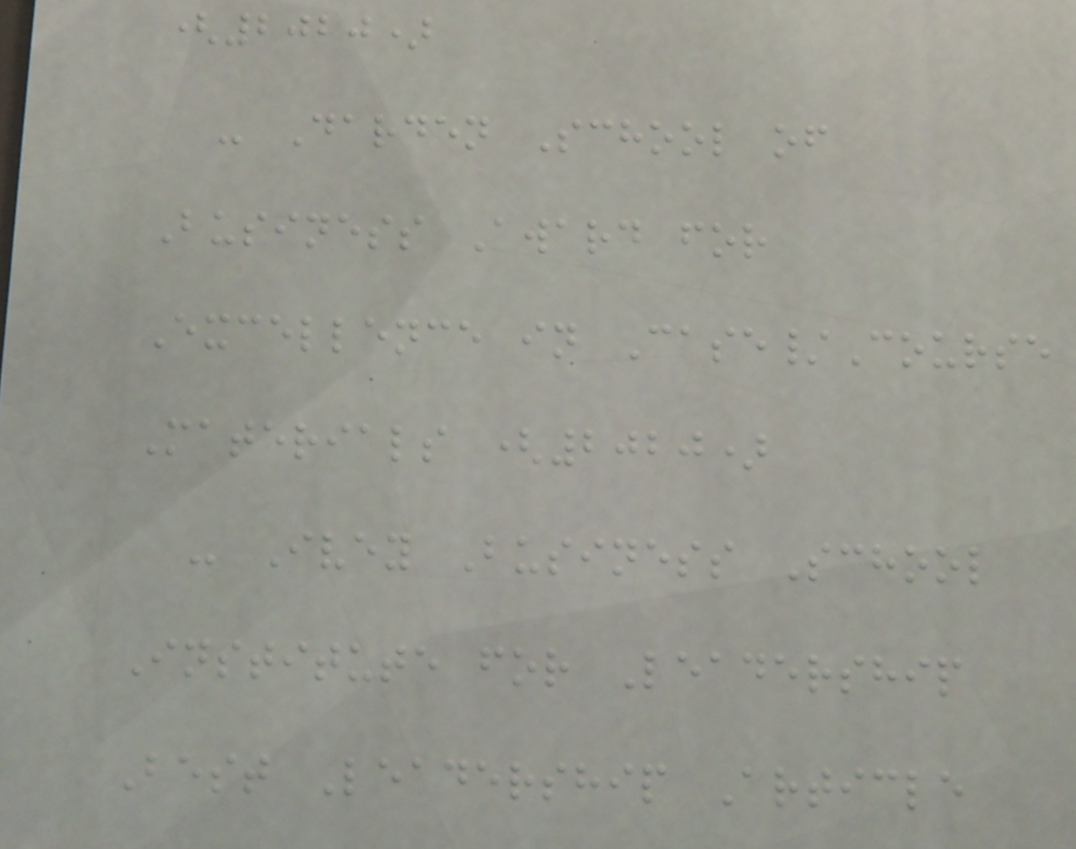(2020)
- Darden School of
Business Award for
Excellence in Case/Course
Materials (2020)
- Ivey Business School
Institute for Leadership
Best Leadership Article
